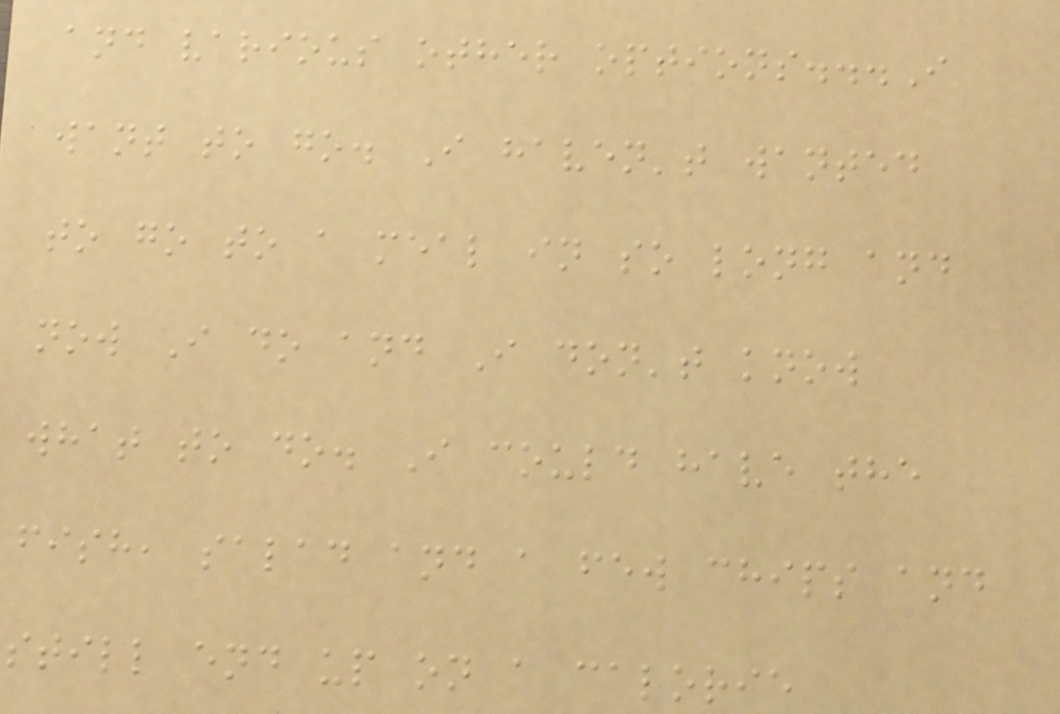and various other options...I
want to go. I haven't wanted
to go to a meal in so long and
now I do and I don't know
what to do. I could have the
fish, salad and a few chips and
still end up on a calorie
